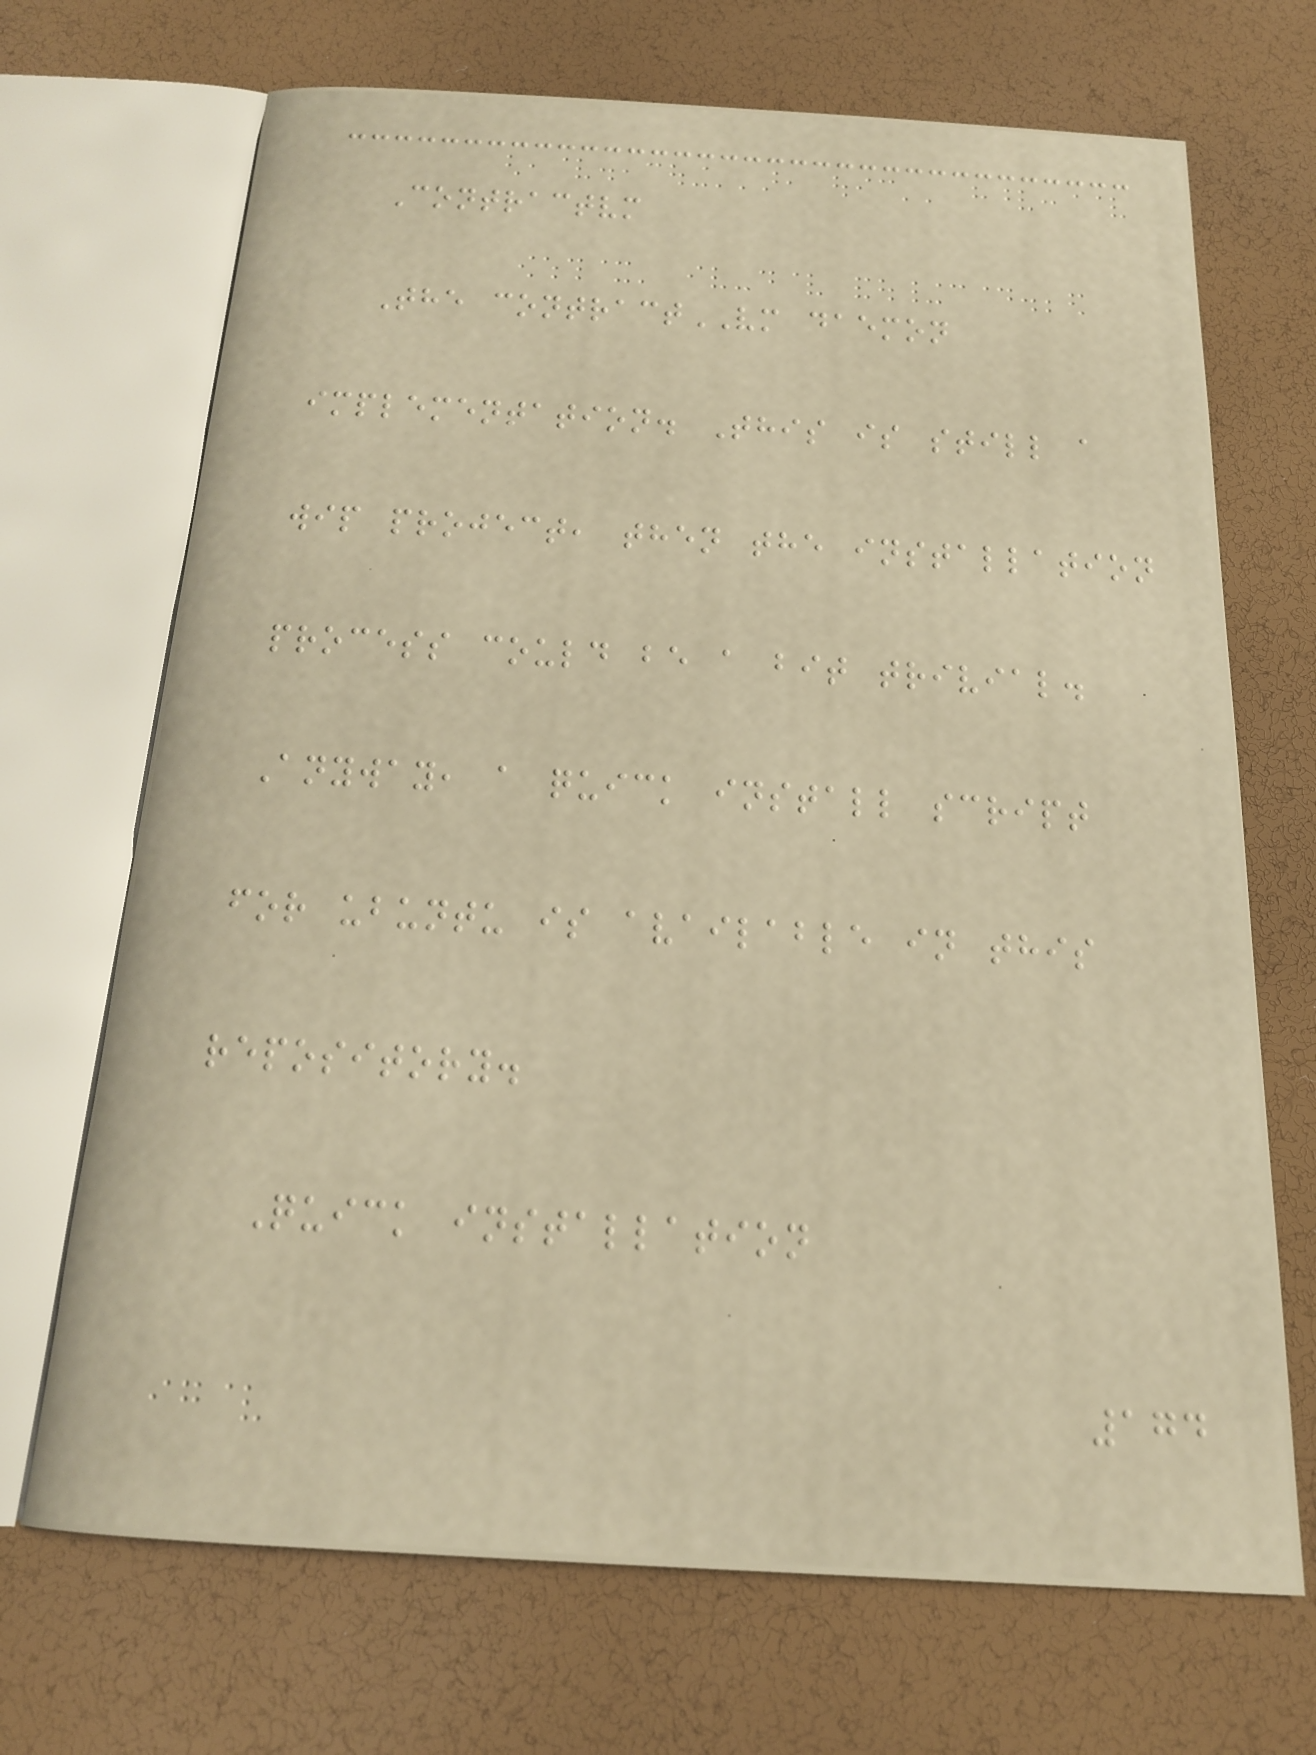Contractvm
The contractVM daemon
implementation. This is still a
wip project, then the installation
process could be a bit trivial.
Anyway, a quick install script
for ubuntu is available in this
repository.
Quick installation
174
